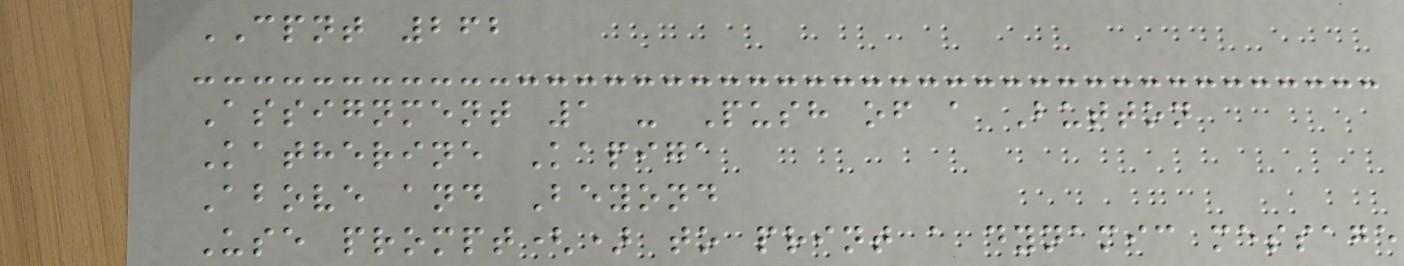CPNT 262
Assignment 1 - Push of a Button
Katherine Kapiga
Above and Beyond
Use prompt() to print a dynamic message
